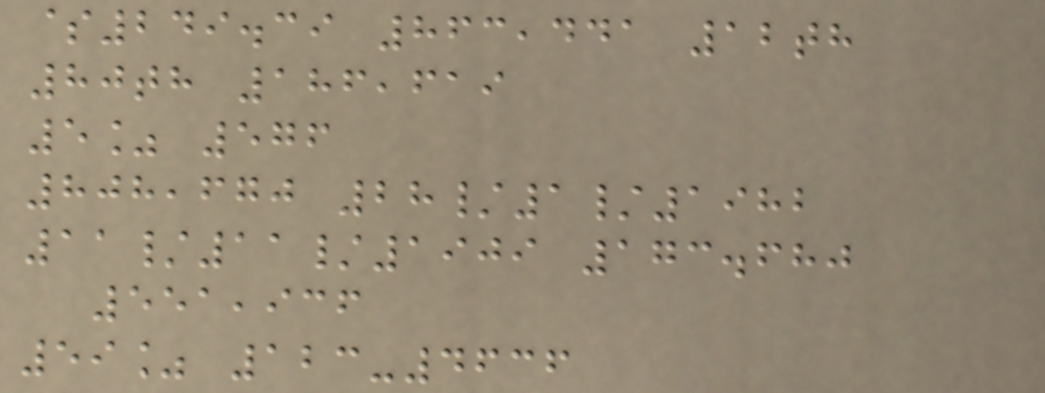$249.39 863,441 12th
80th 186,619
5% 576
808,670 28/1/1982
11/11/1909 173.680
551,936
59% 123-4636
